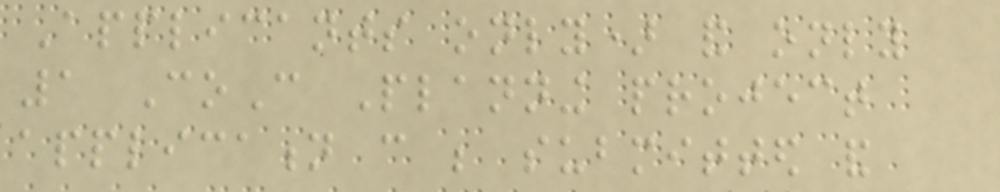Applicants only) and only
1 CoC Planning project
application can be submitted and
